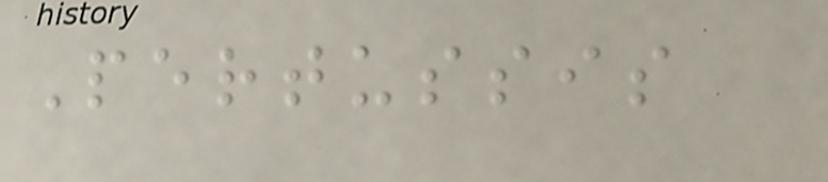Pertussis
